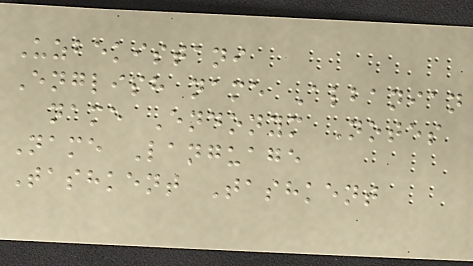Uzbekistani
English name Albanian
name Endonym Notes
Name Language
Tashkent Tashkent
